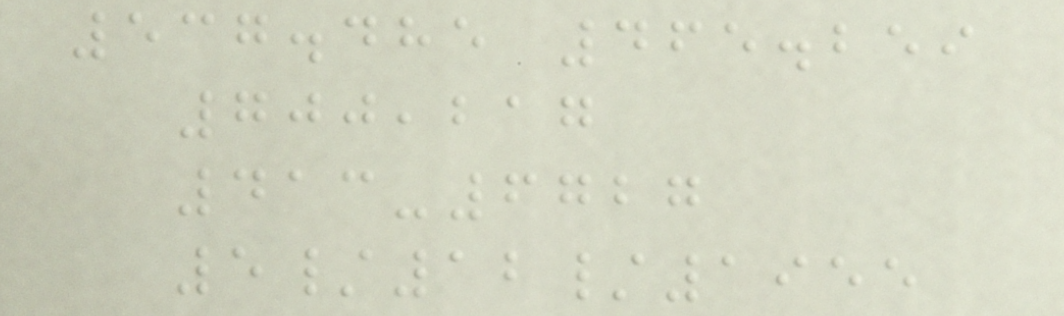537.485 465.259
700,217
413-6727
5/12/1955
